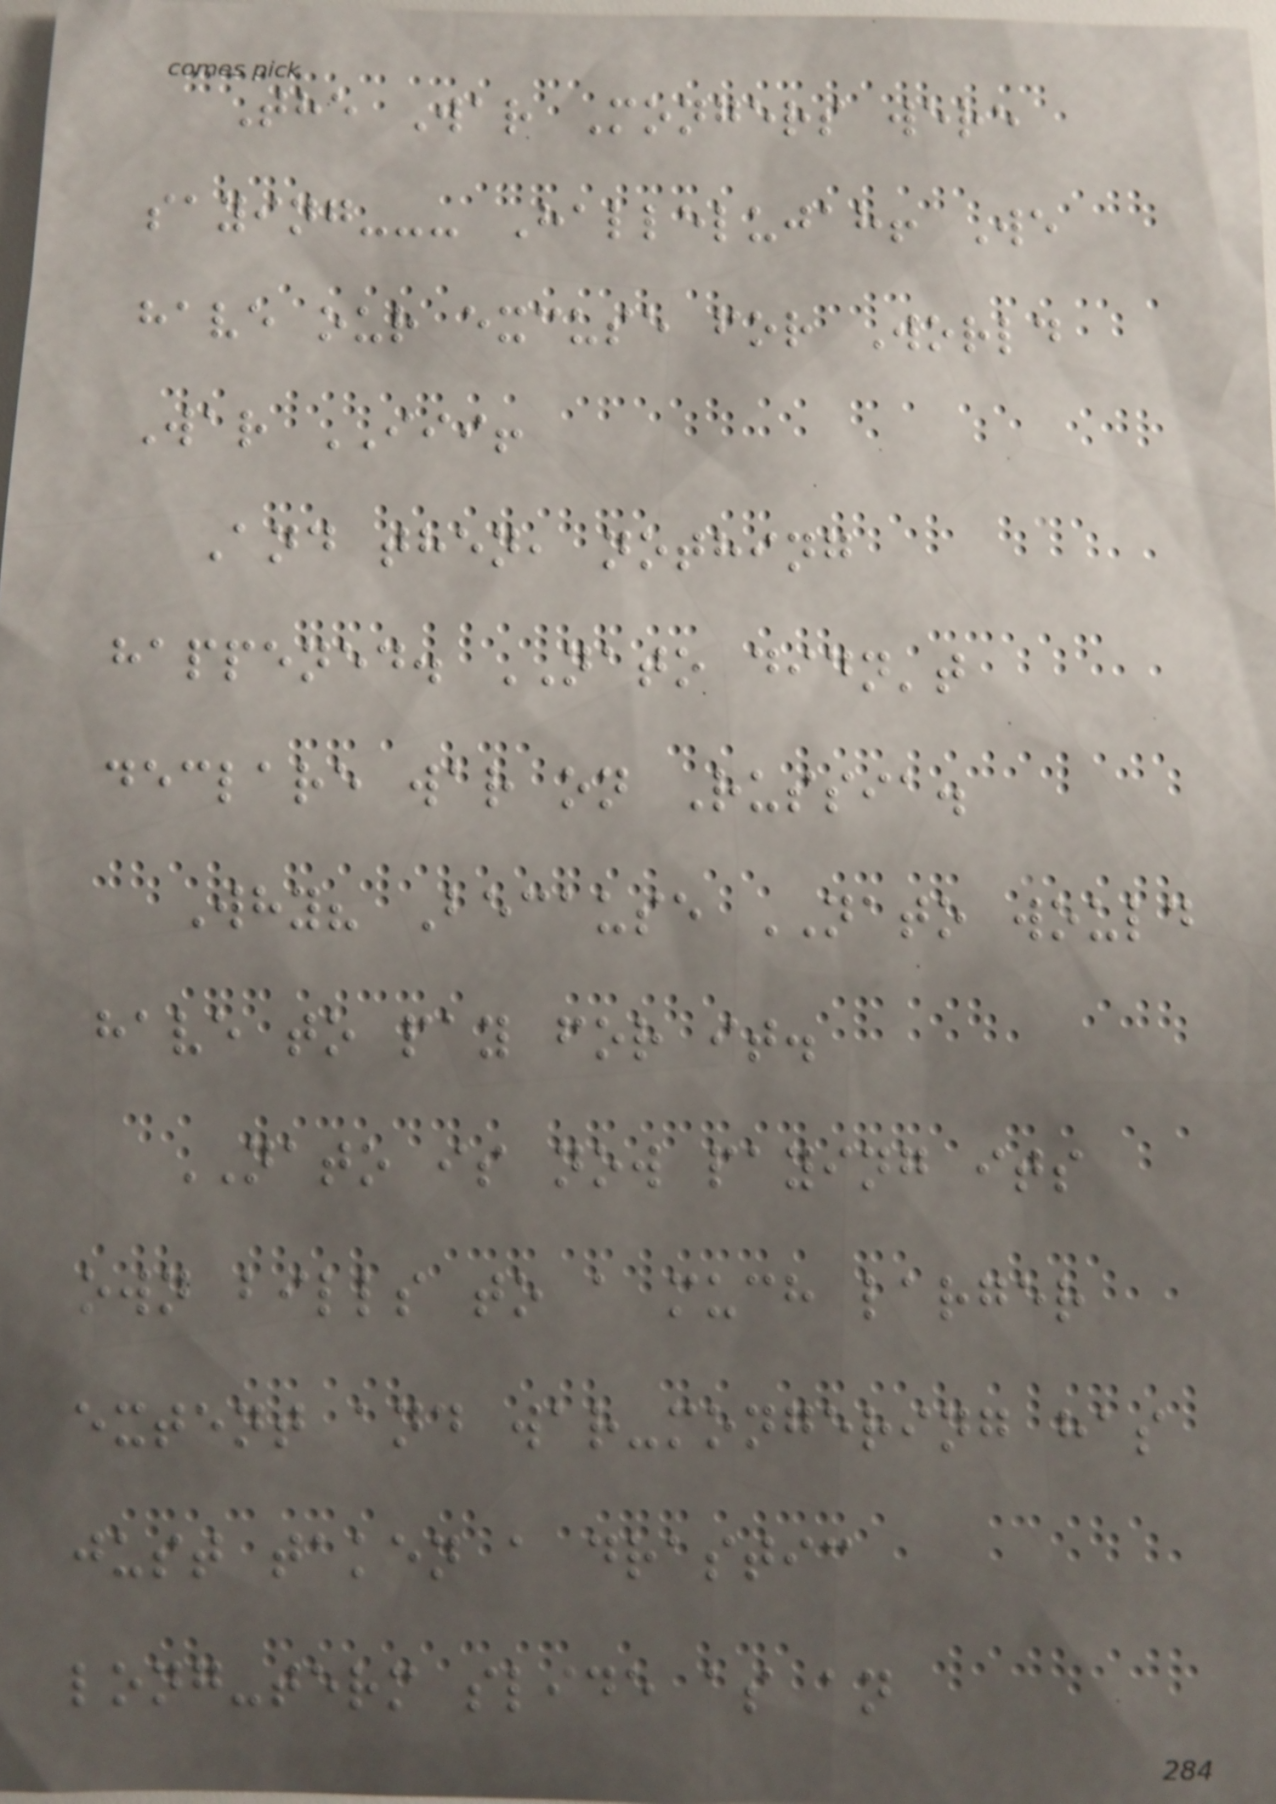The War Mongers were
saying--- Hallelujah! We
have our excuse for World
War III!
And then, nothing
happened. NATO didn't
declare war on Russia.
Why? Because NATO would
have to pay for it.
NATO is now paying its
own bills to a much larger
extent and war-mongering has
just taken a drastic
long-term slide as an
